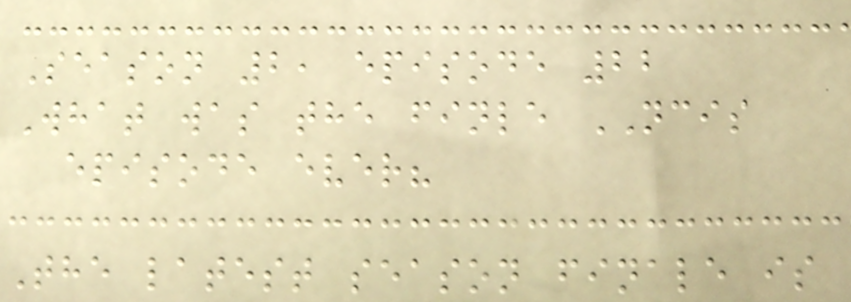Season 2, episode 22
What was the finle NCIS
episode ever?
The latest season finale is
